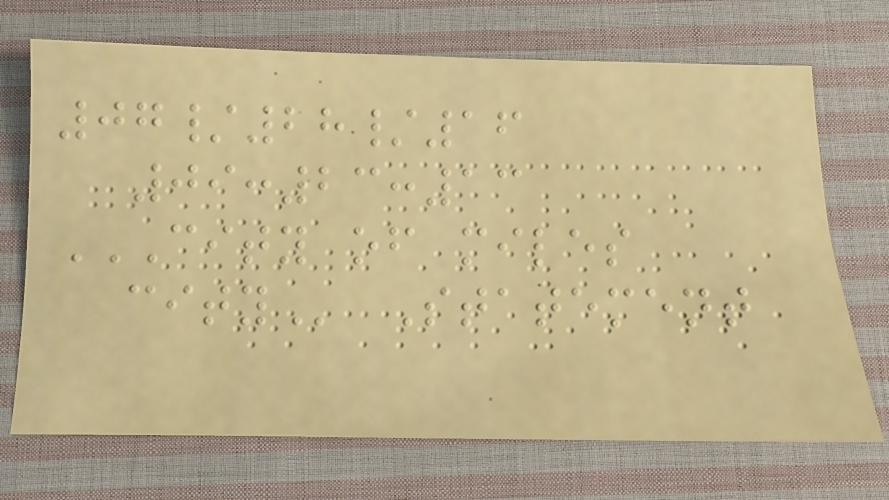07/28/16
09:23:13
CITY OF MILES
CITY Statement
